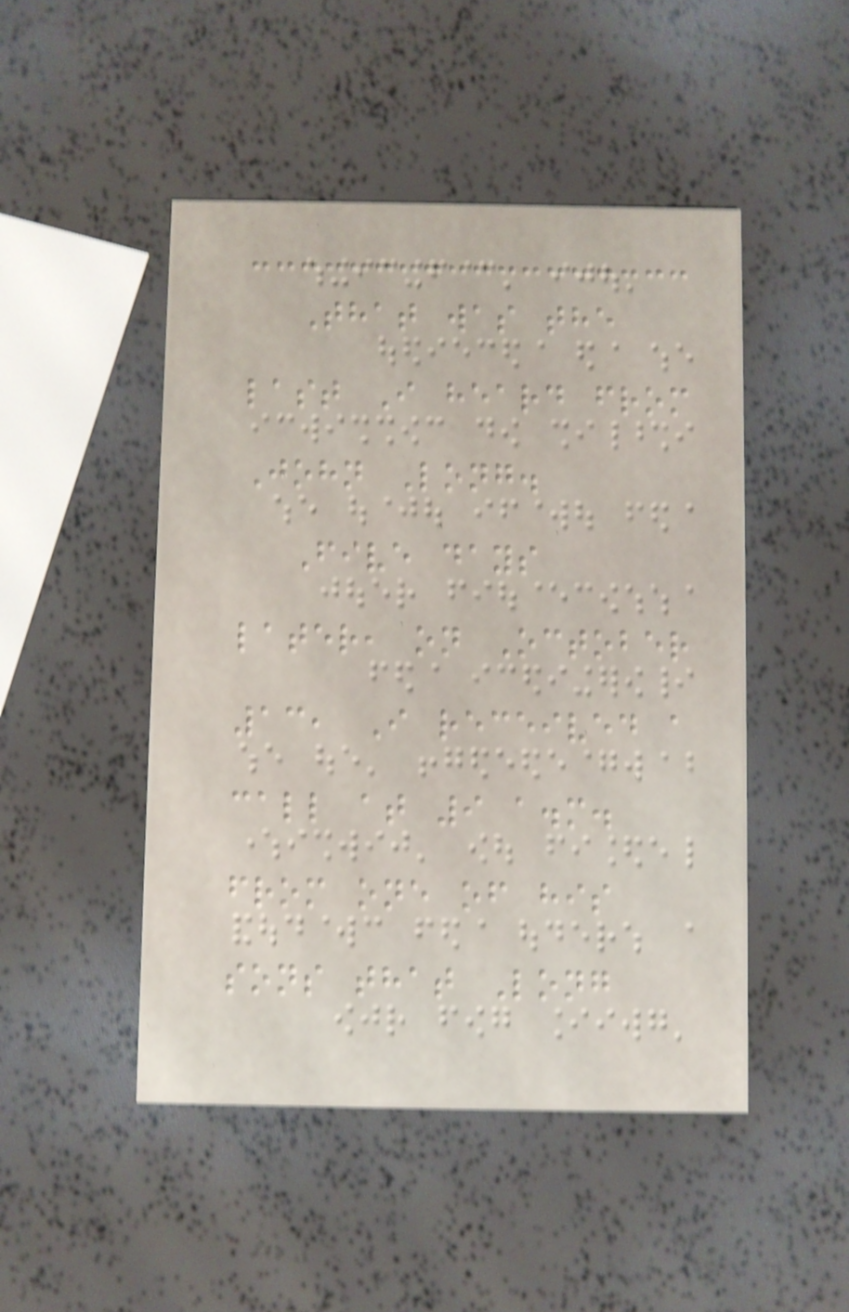That was the
last I heard from
John Long.
Five days
later, on October
13, I received a
call at 9 a.m.
from one of his
sons that Long
